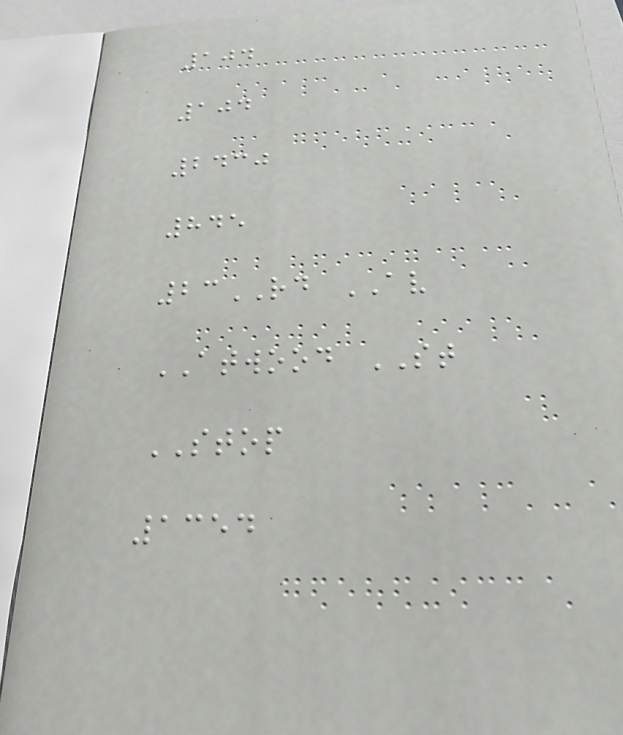104
104
2430
845
23RD AV
ATWOOD ST
STOP
1354
